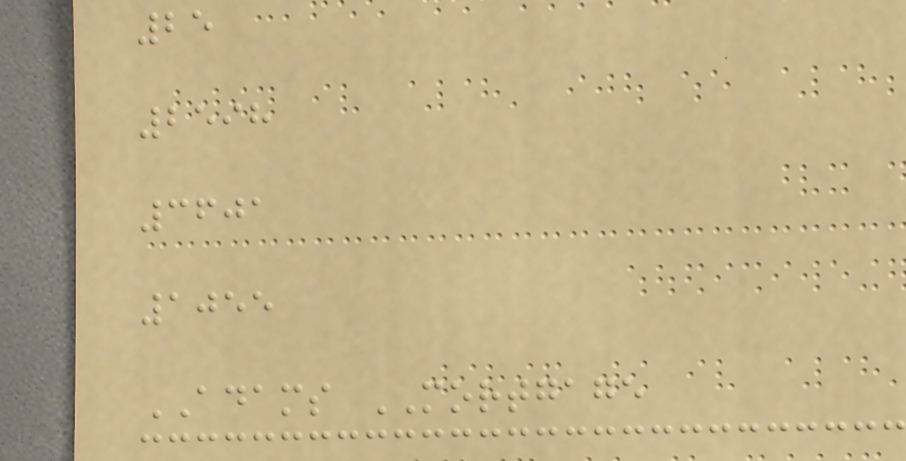25
2598
3601
1055
ADAMS MORTGAGE
